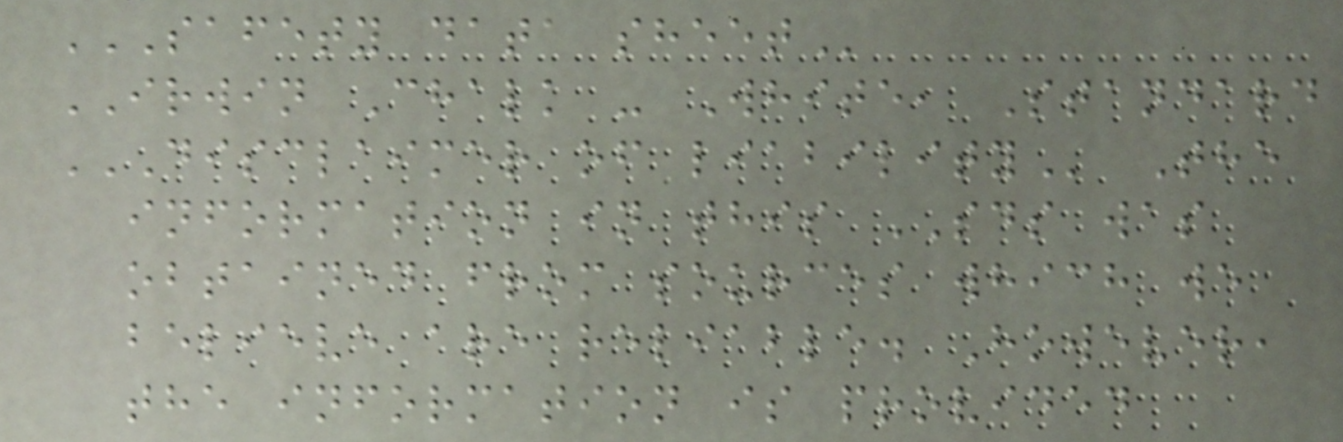SAFETY DATA SHEET
IRWIN Chalk - White, Standard
DISCLAIMER OF LIABILITY The
information in this SDS was
obtained from sources which we
believe are reliable. However,
the information is provided
